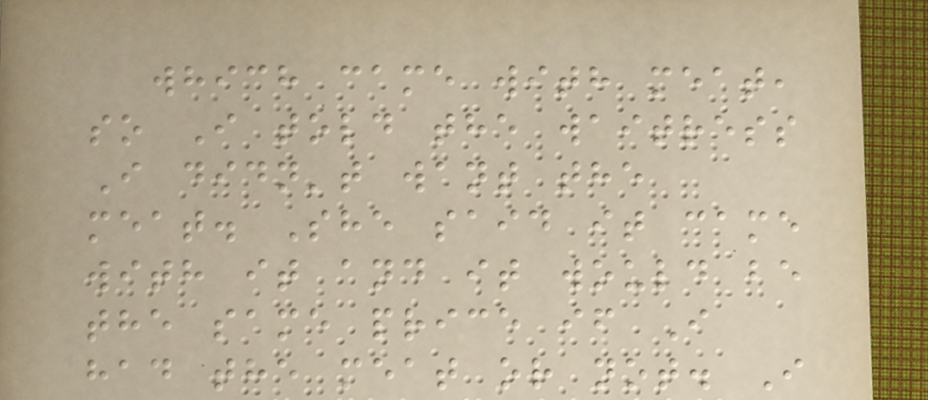which came with meat,
so I told the waitress
I didn't want the
meat. She said it came
with it and it would be
the same price if I
had the meat or not. I
